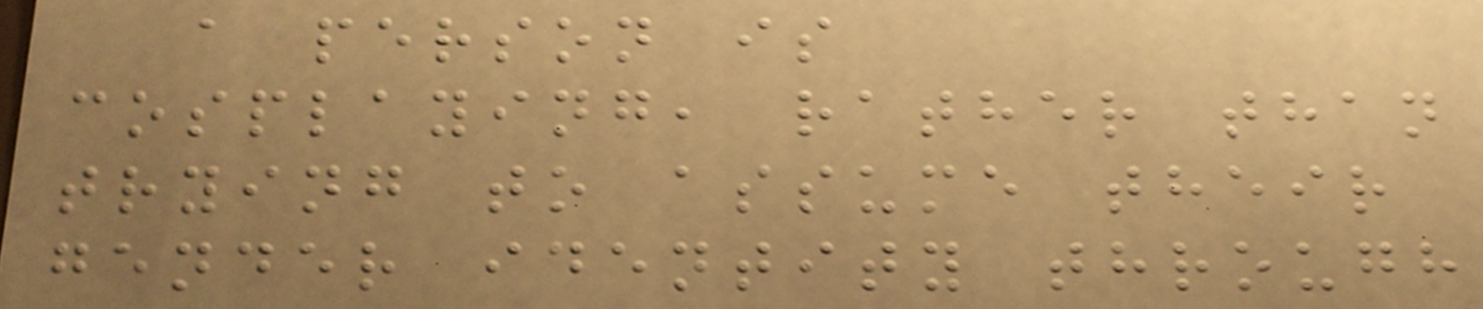a person is
cosplaying, rather than
trying to assume their
gender identity through
